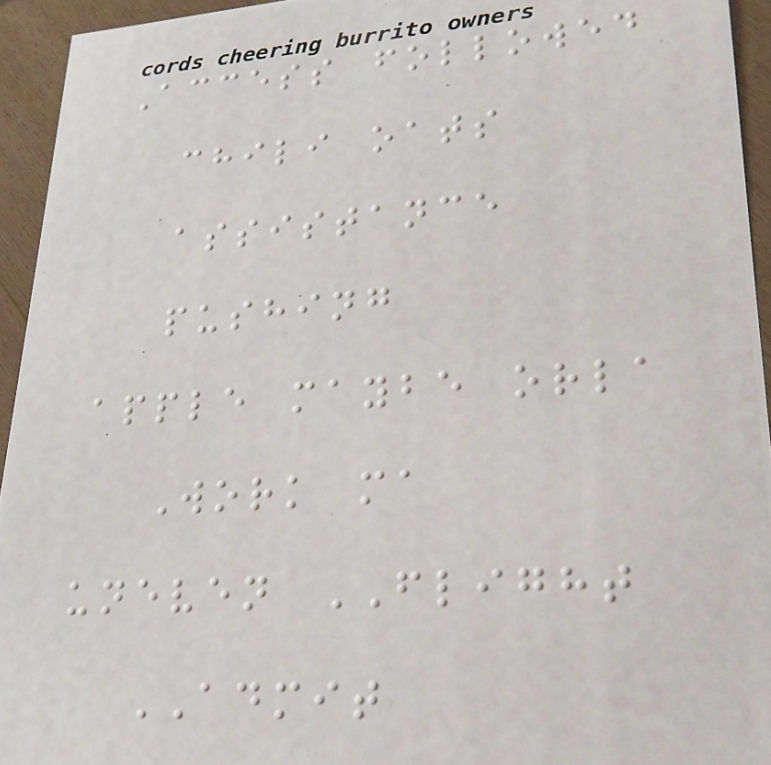Access followed
chili oats
assistance
pushing
apple maybe orla
Work ma
uneven FLIGHT
ADMIT
